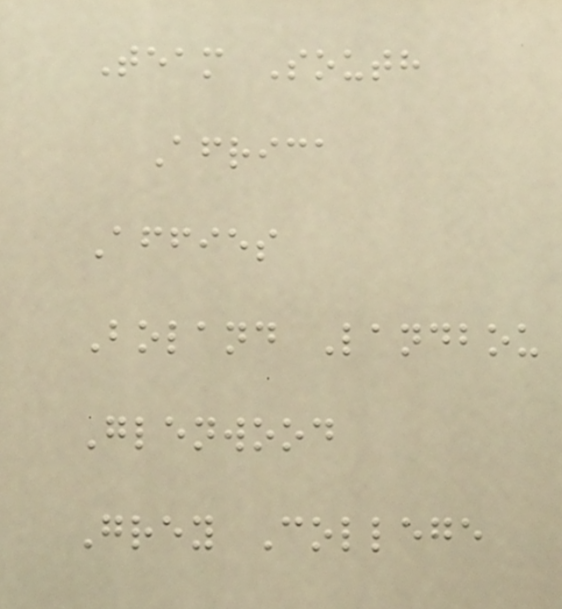Team South
Africa
Affies
Boland Landbou
Glenwood
Grey College
